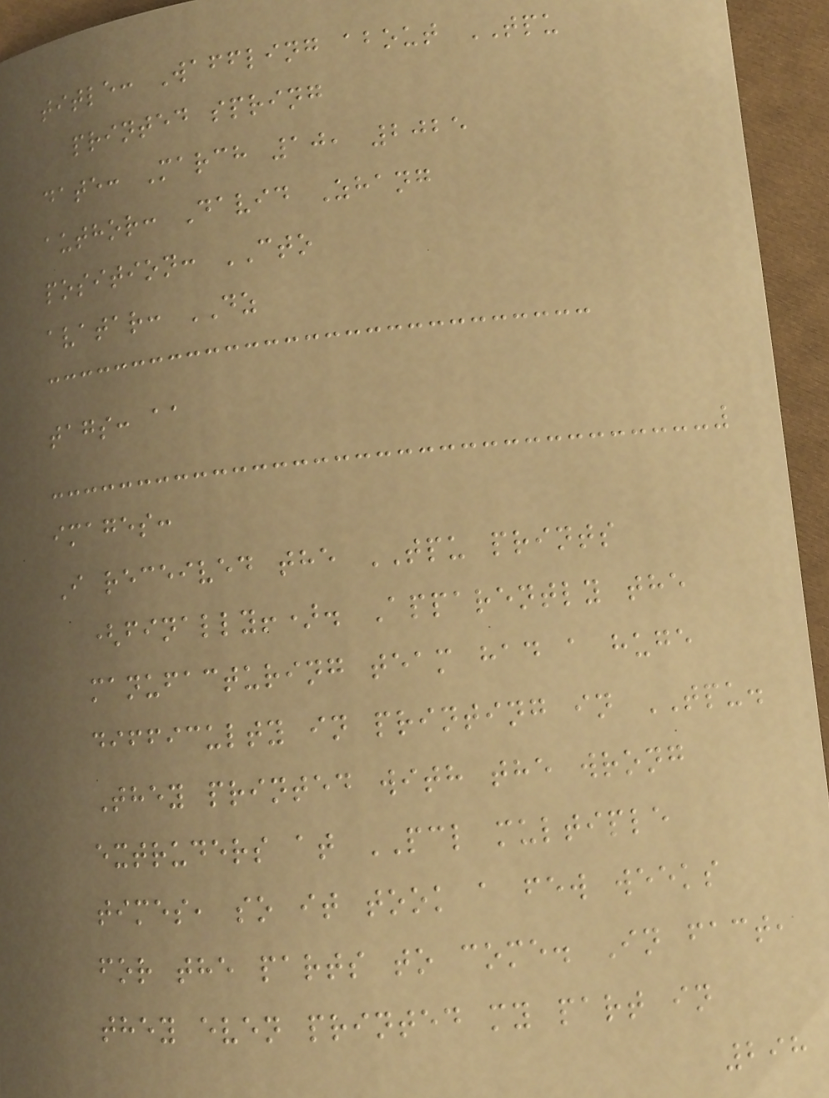title: Waffling about TPU
printed spring
date: March 10, 2025
author: David Zhang
position: CTO
avatar: DZ
tags: aa
images:
I received the TPU prints
(finally!). Apparently the
manufacturing team had a huge
difficulty in printing in TPU.
They printed with the wrong
extruders at PCL multiple
times, so it took a few weeks
for the parts to come. In fact,
they even printed my part in
298
